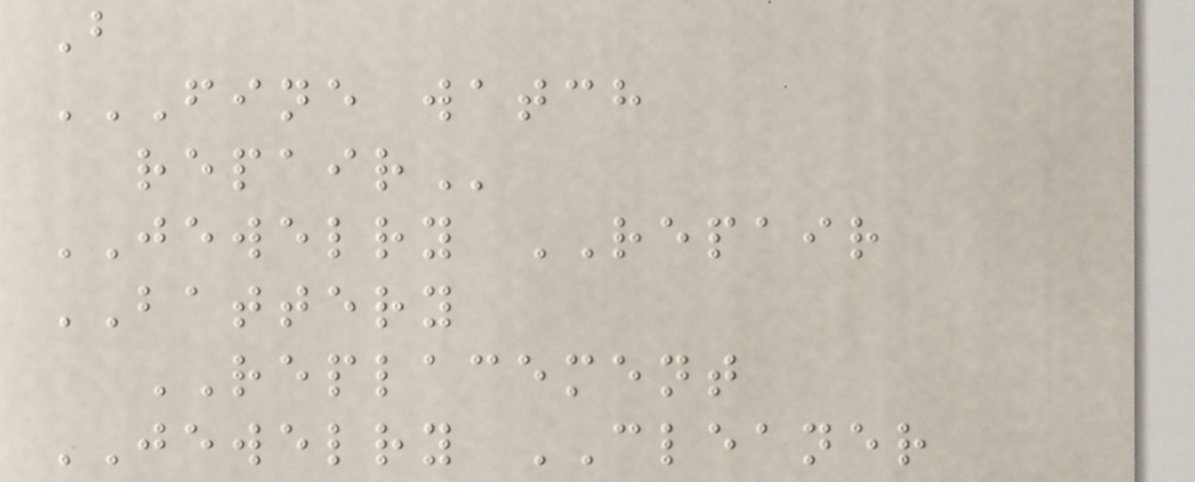B
FINE WATCH
REPAIR
JEWELRY REPAIR
BATTERY
REPLACEMENT
JEWELRY CLEANER
